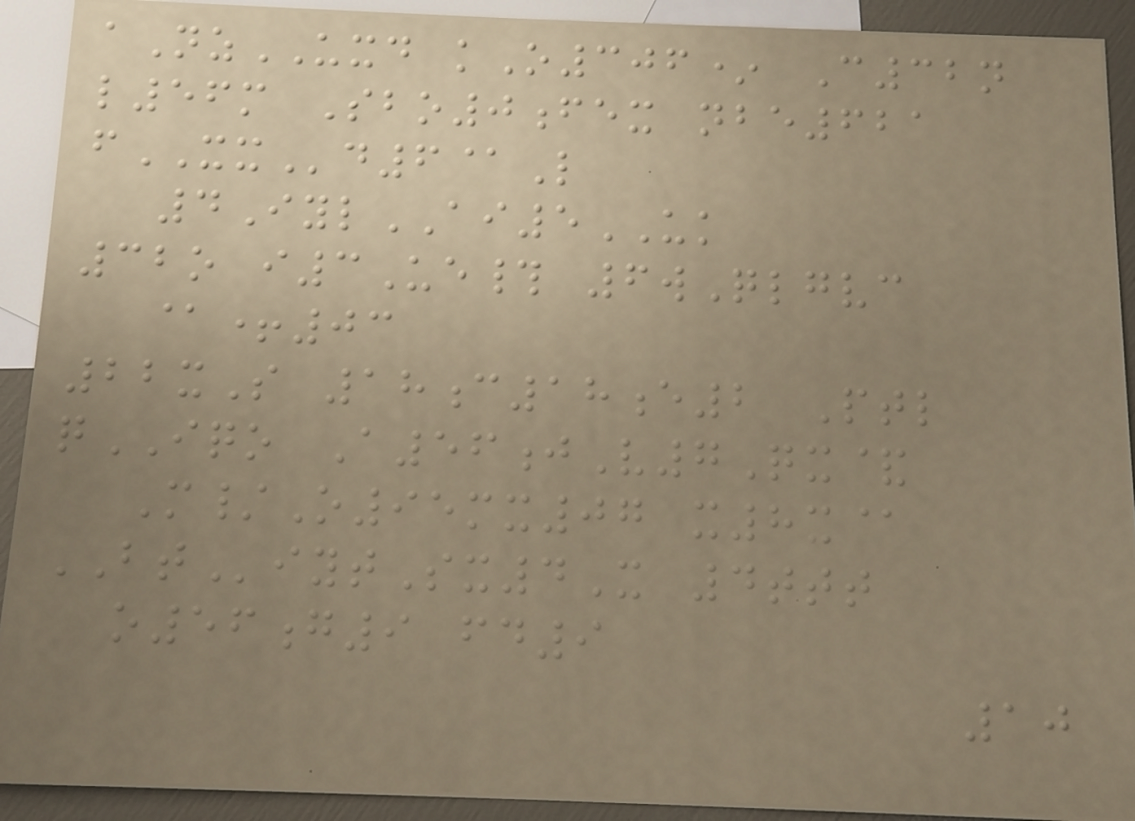aNzUXD kO306* C32n
l56m Sbo0fex nbe621
fXXd6@L
4IylAI5UK
32o i3Ue# 6wQlgvc
@+03
22xS 18c18e2 Ptl
qIQO A56jV7Qx&
M/O95mx07 x8x@
BTiytSx4X 4ttt
o56g9 fd9
10
